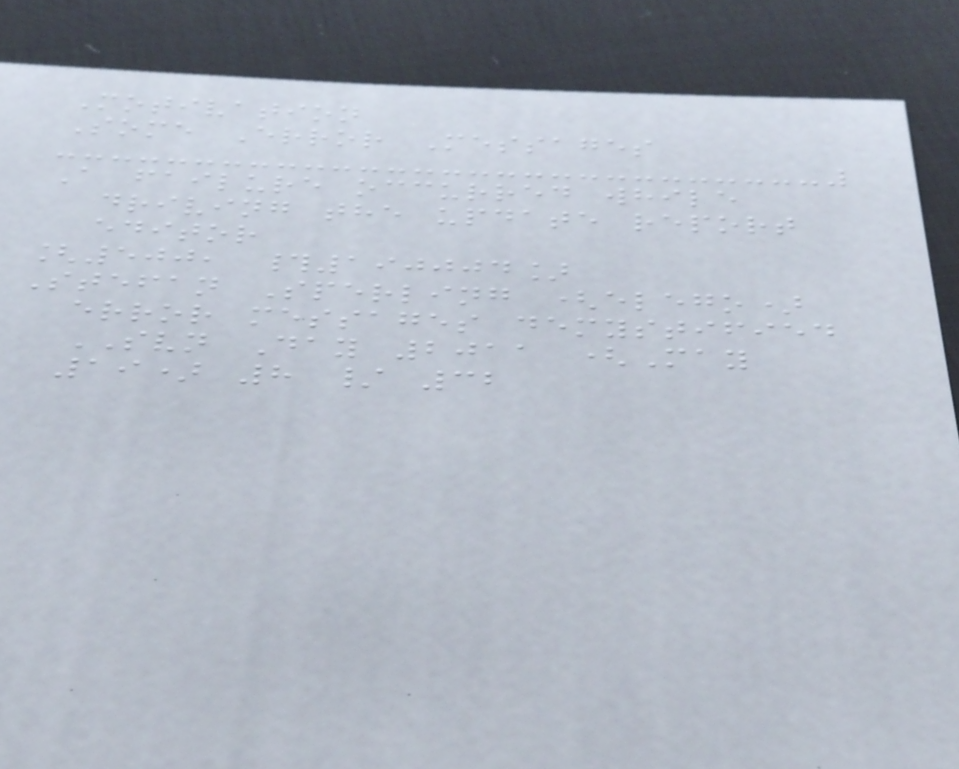Motivation
Some Error Messages
A failure occurred while
driving the update report
editor
[500, #190004]
Stefan Sperling (elego)
error messages demystified
SVN Day 2011 (May
19) 8 / 32
